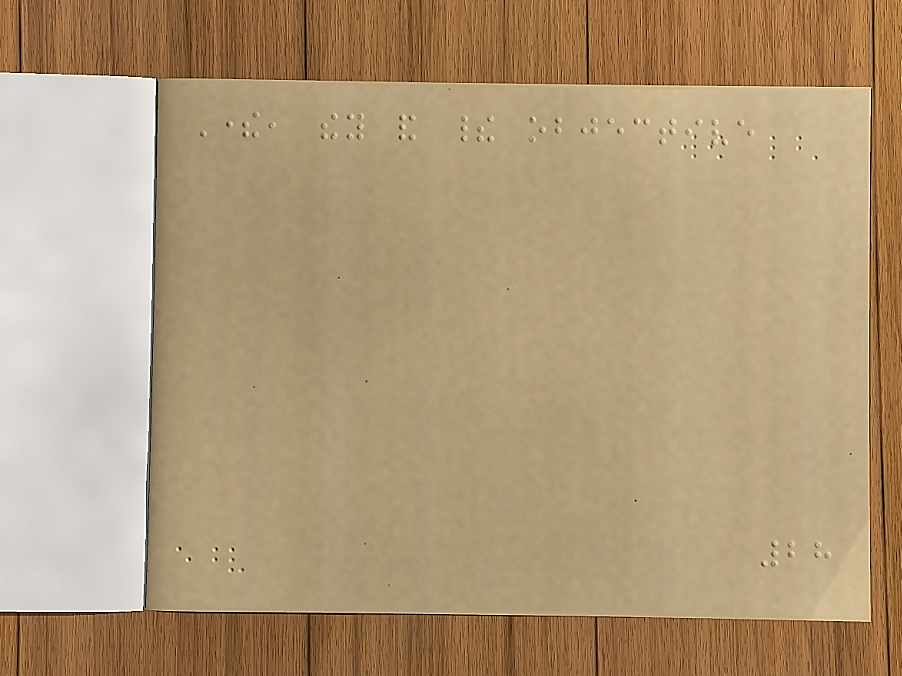There, they and their objective
28
